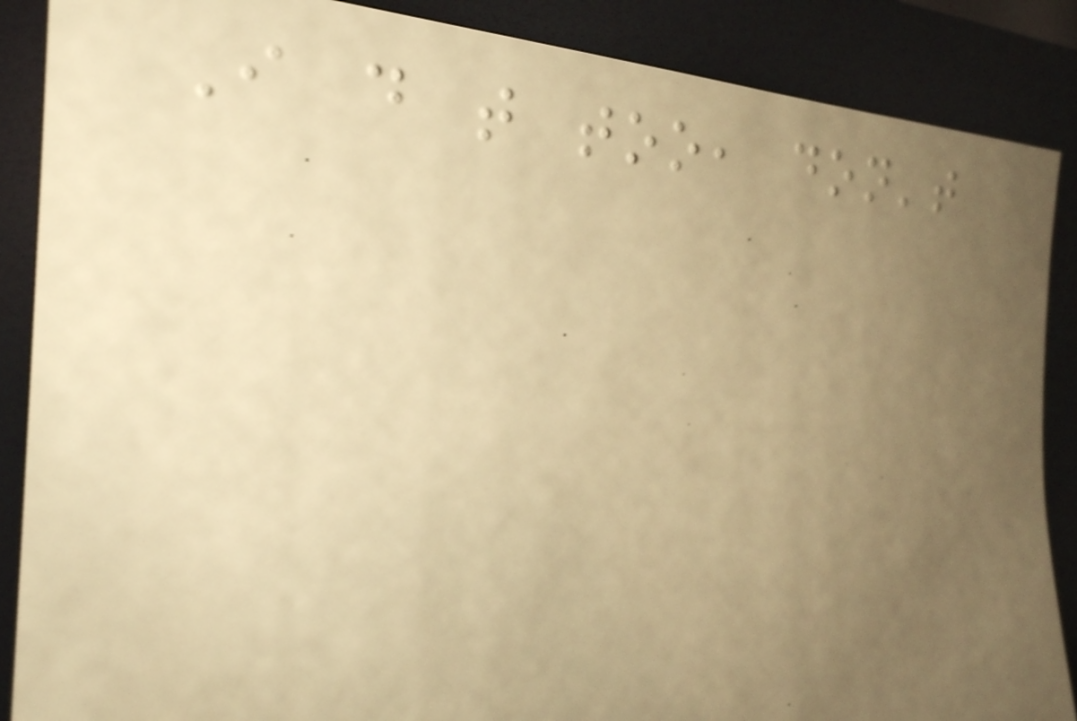I do that too, don't
